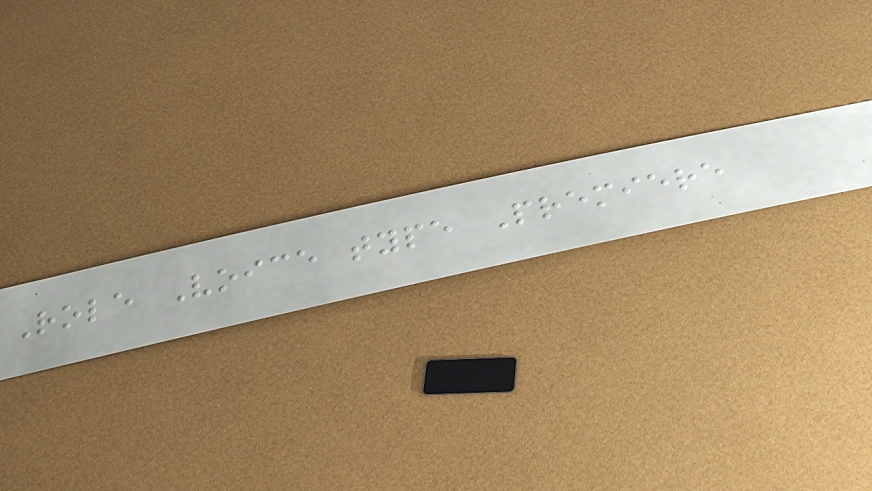Role Voice type Premiere
